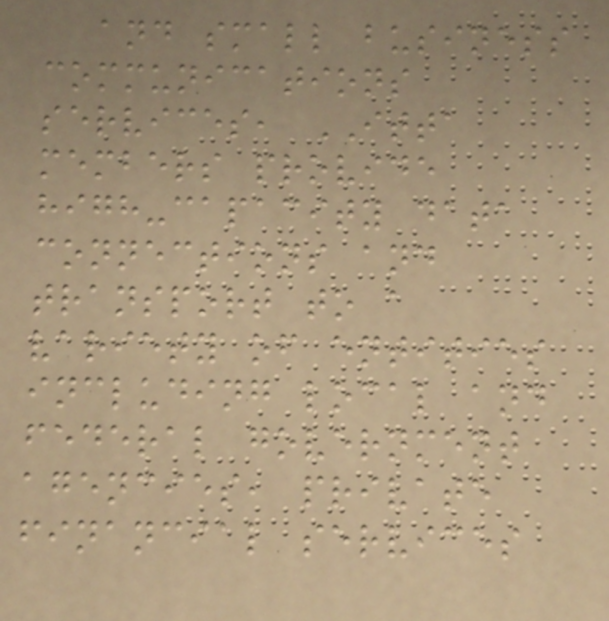and small business
communications
services, ITTA
members provide
high-capacity data
connections and
transport to a
variety of entities
including local and
federal government
agencies, private
financial services
